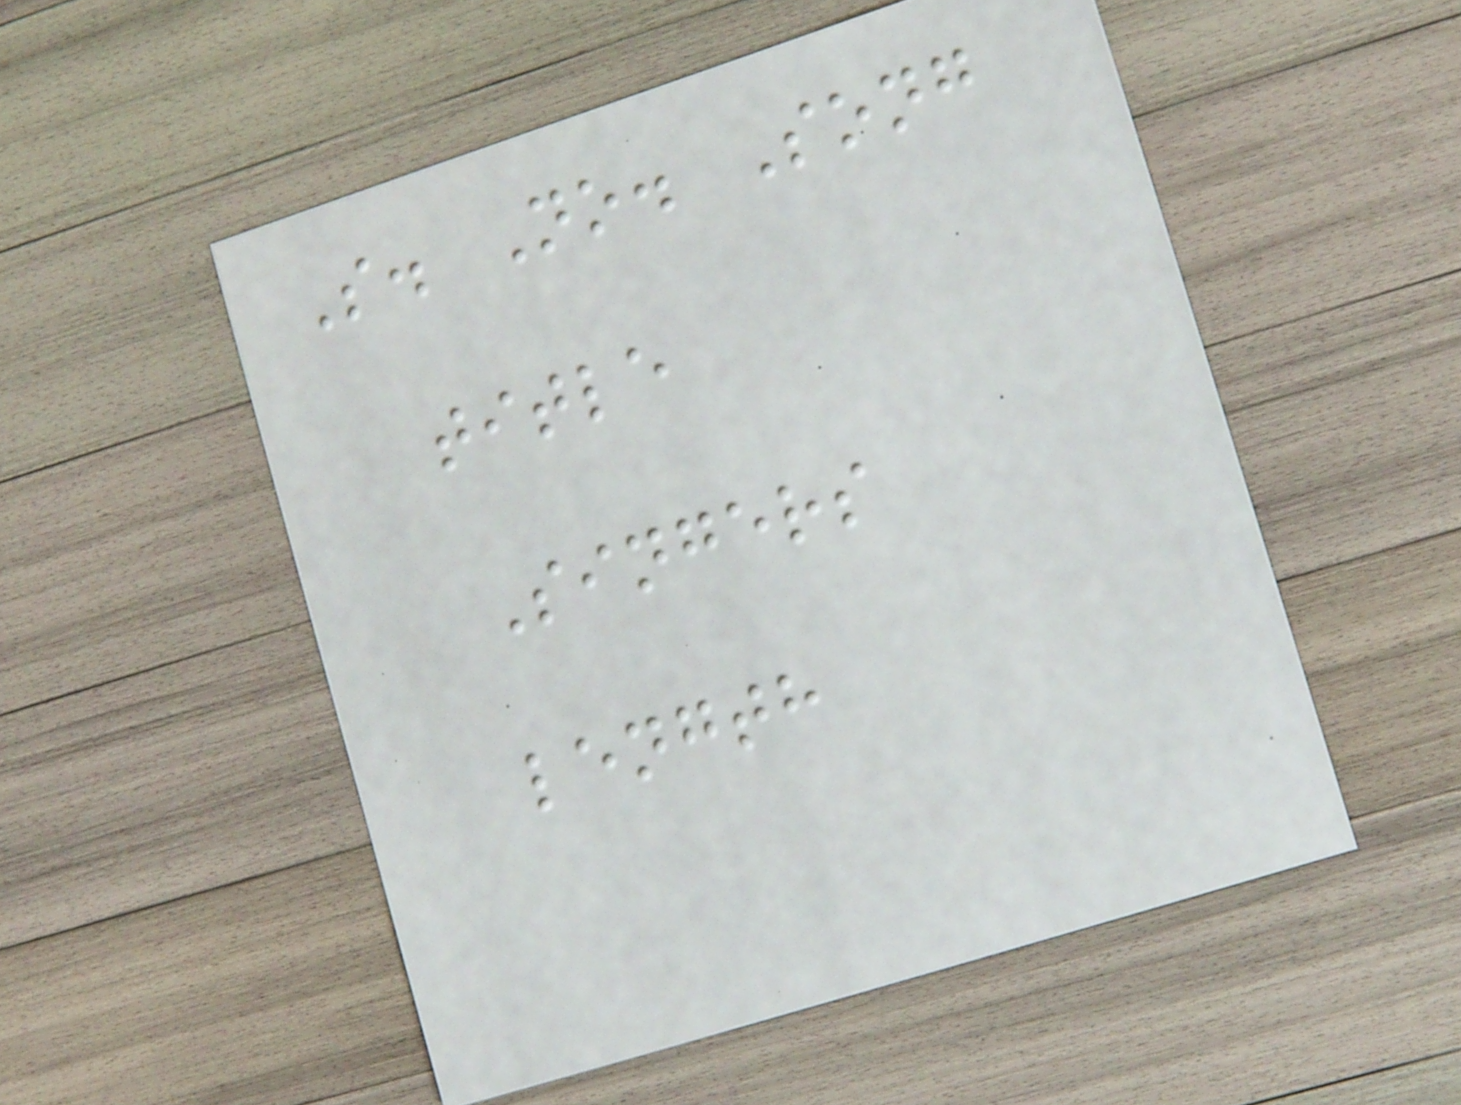S. No. Song
title
Singers
length
